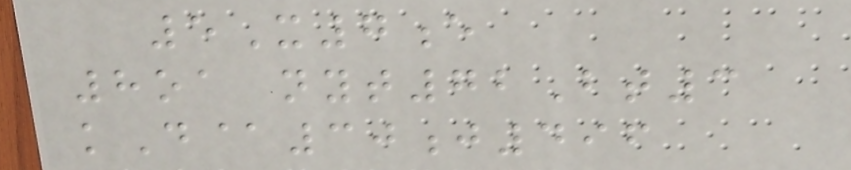5X7e
8oa nyt72Bt3
kD@30j496
